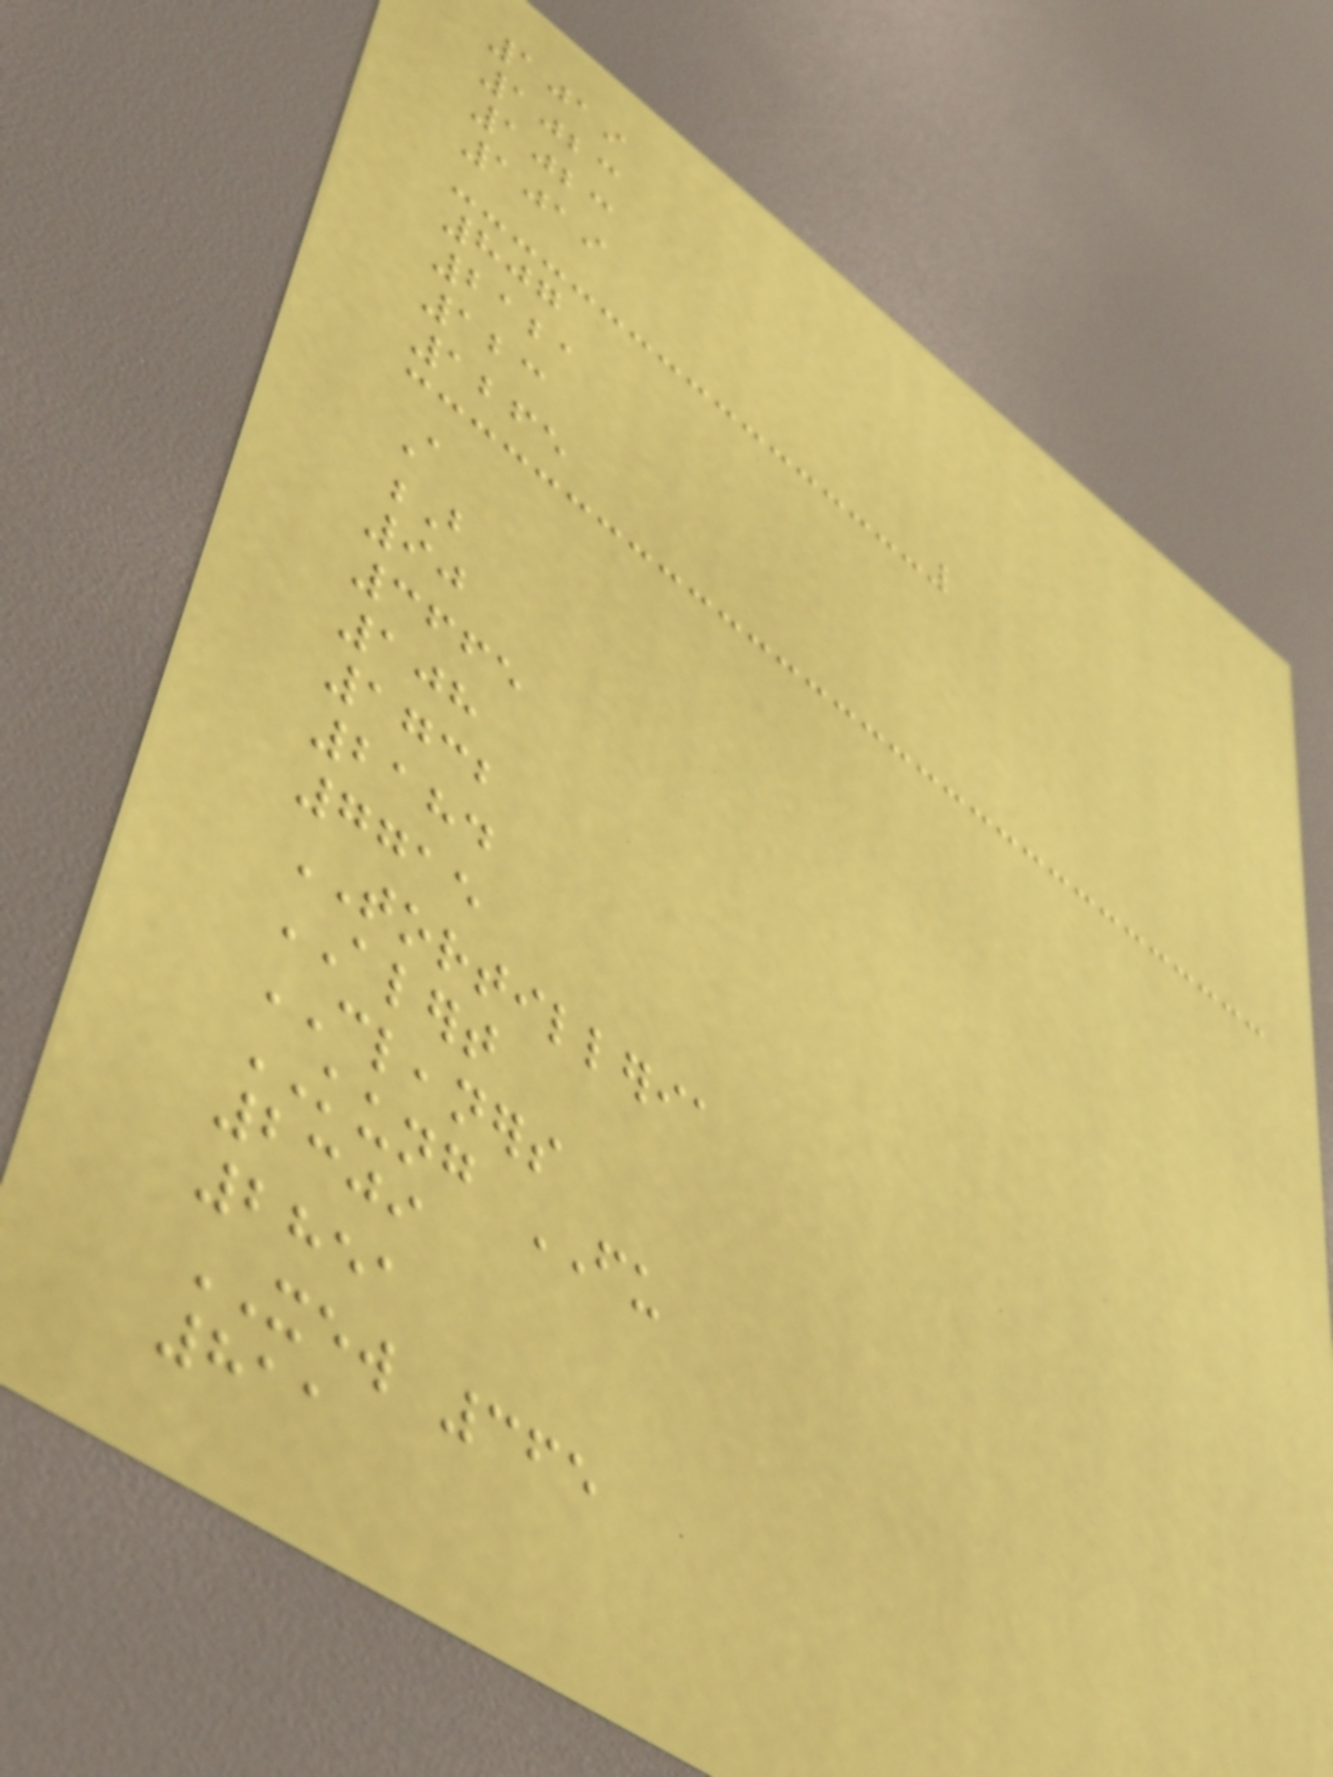1019
1023
1023
1019
807
2121
123
1265
A
B
90
3665
108
1732
2184
7715
TORTILLERIA
ALERT
CLEANERS
KUNG FU
2309
2851
XEW 365
811
